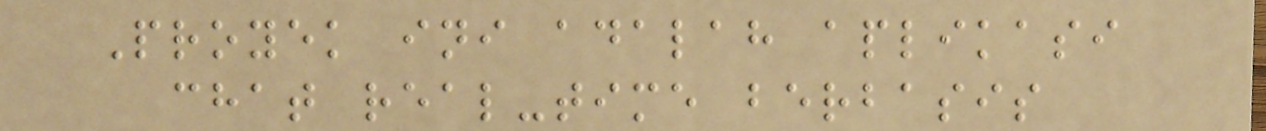Proyek ini adalah aplikasi
chat real-time berbasis
